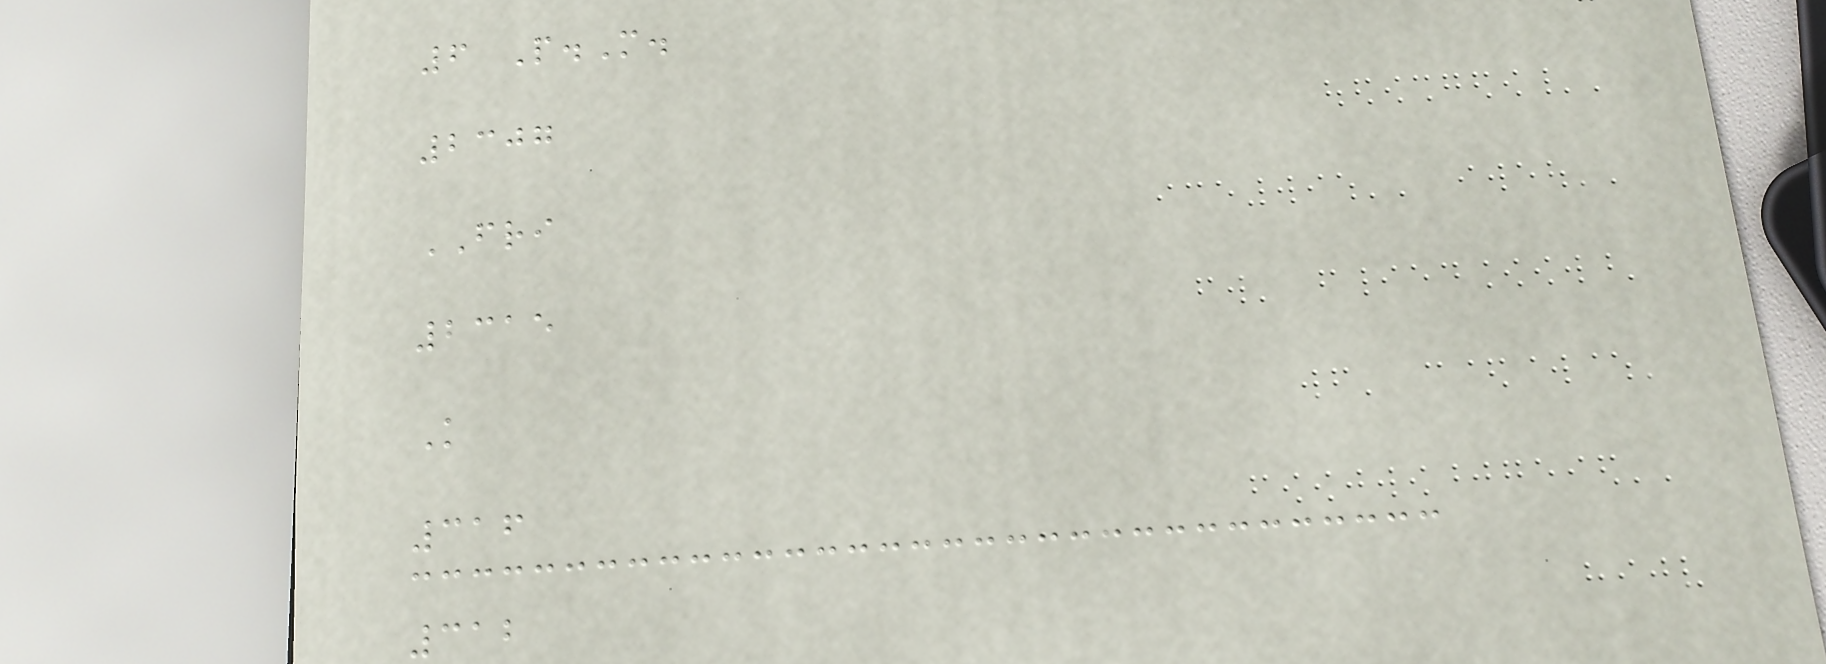6 P.M.
2307
FRI
2315
K
316
312
